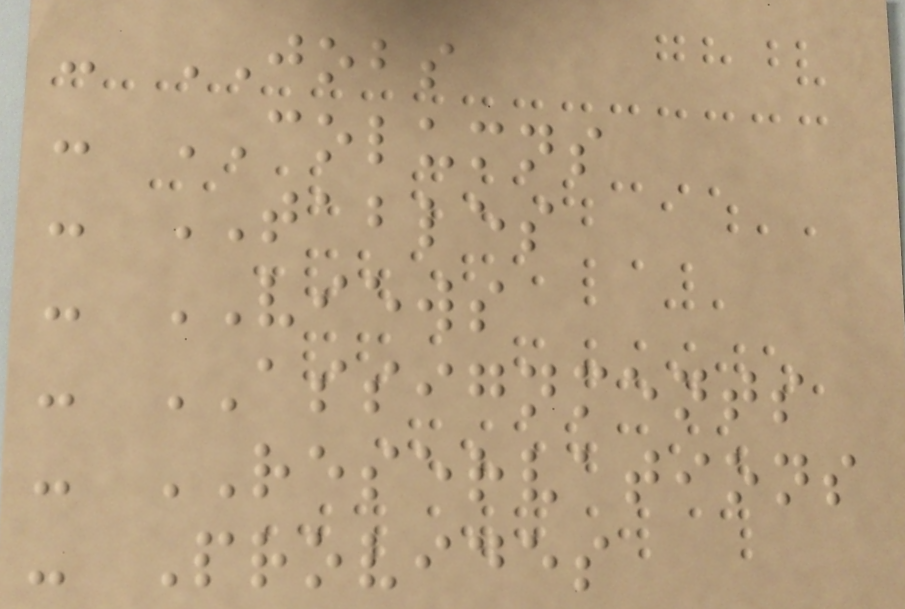- JOBS
- COLUMNS
- TABLES
- VIEWS
- ASSIGNMENTS
- RESERVATIONS
- Provides
